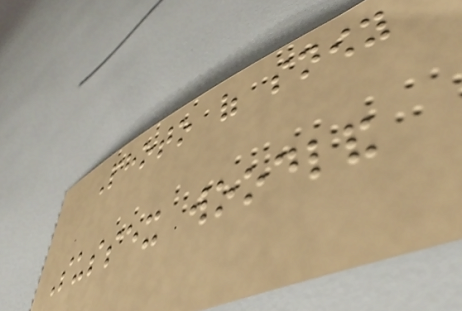Photo of snowy
Sussex woodland
